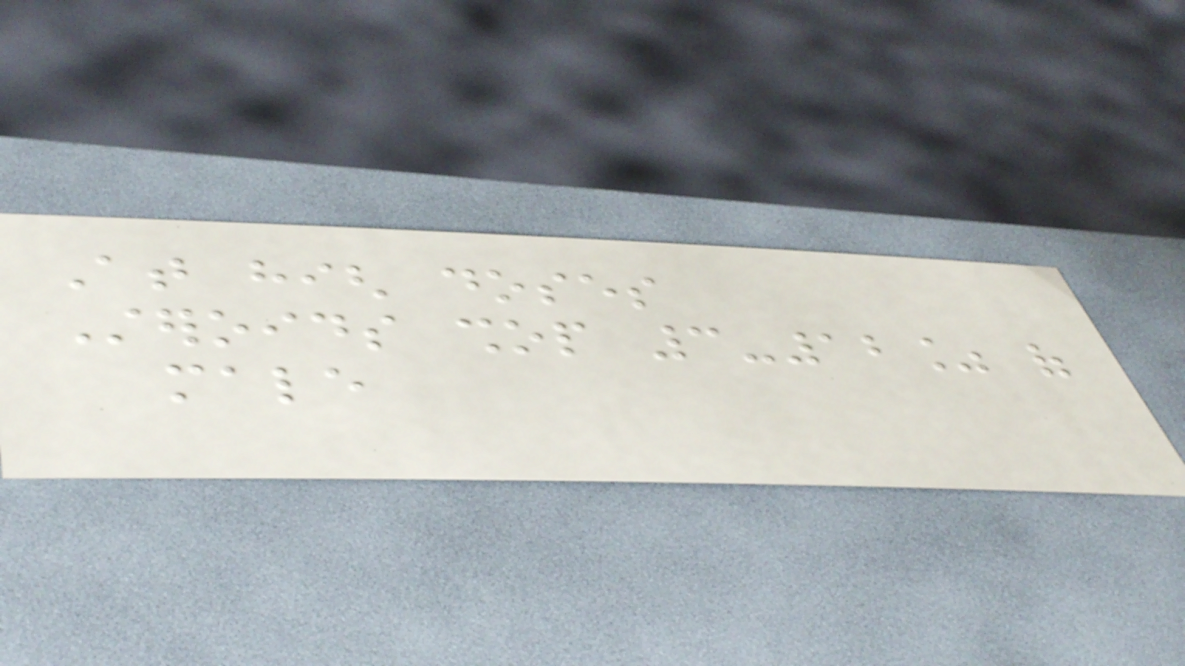At high doses
Steroids shop 3-12% of
male
